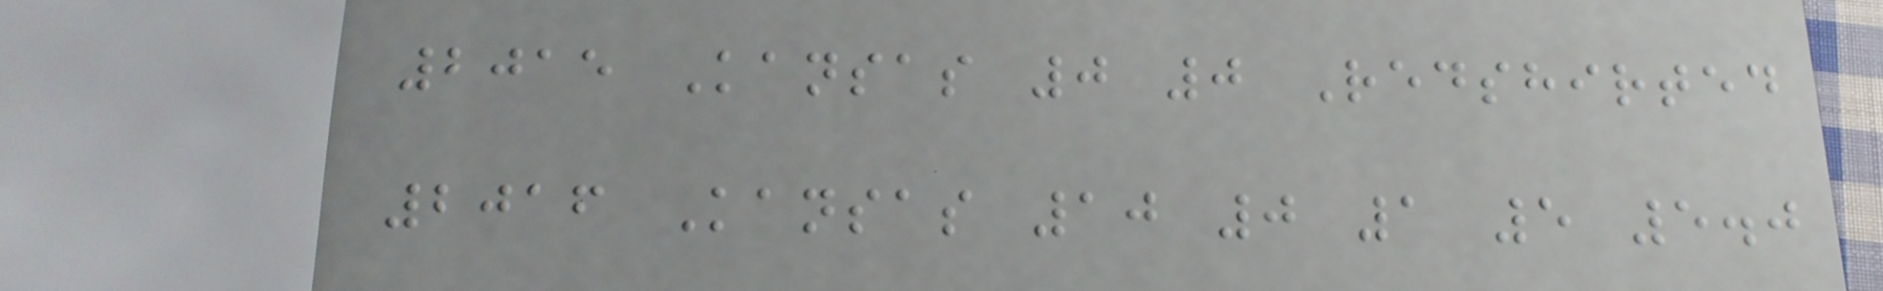2015 Kansas 0 0 Redshirted
2016 Kansas 10 0 1 5 5.0
